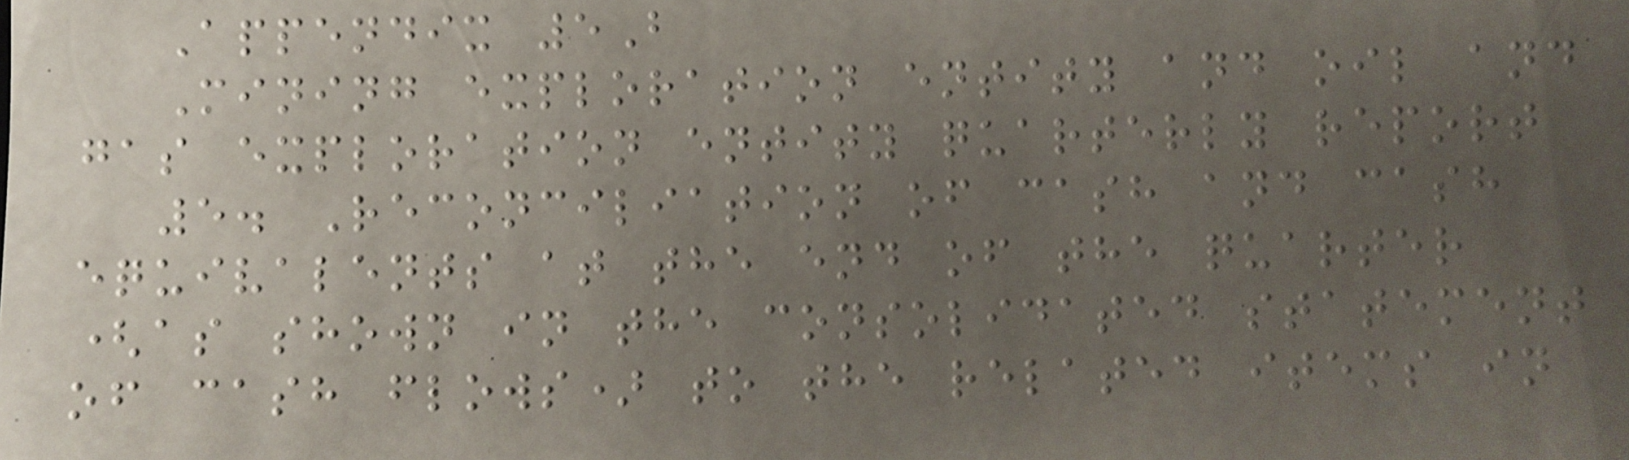Appendix 5B
Mining exploration entity and oil and
gas exploration entity quarterly report
5. Reconciliation of cash and cash
equivalents at the end of the quarter
(as shown in the consolidated statement
of cash flows) to the related items in
